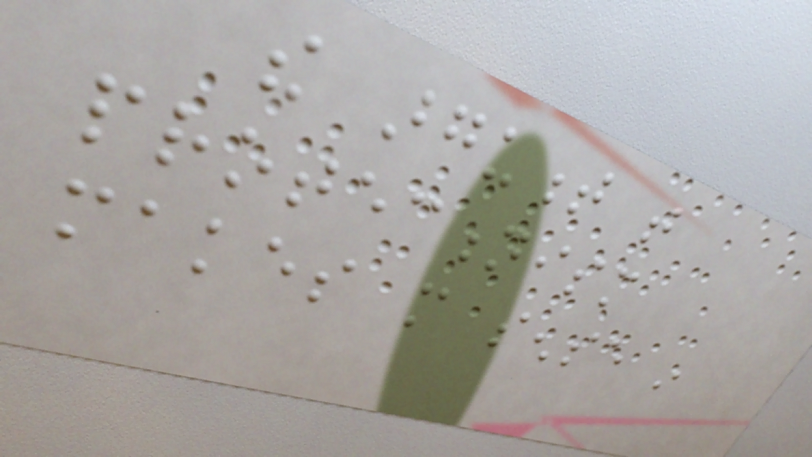the argument that
protectionism
makes more sense in
